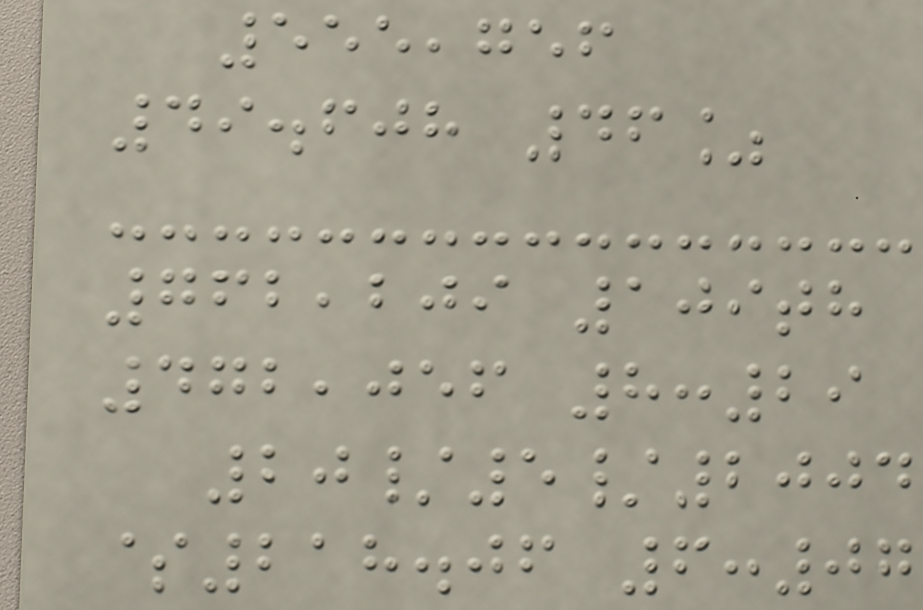555,756
49.608 46%
762,209 109th
472,056 8:29
20/5/2004
$218.06 6:07
